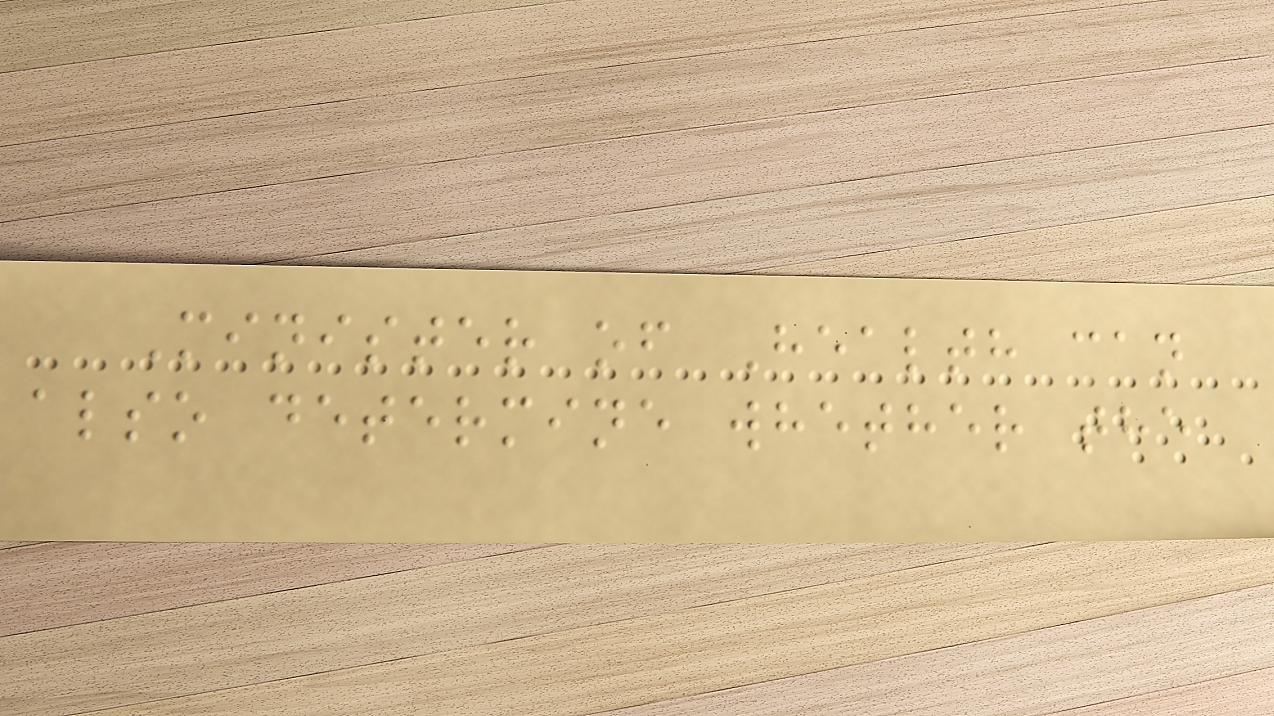Minister of Health can
also determine whether the
